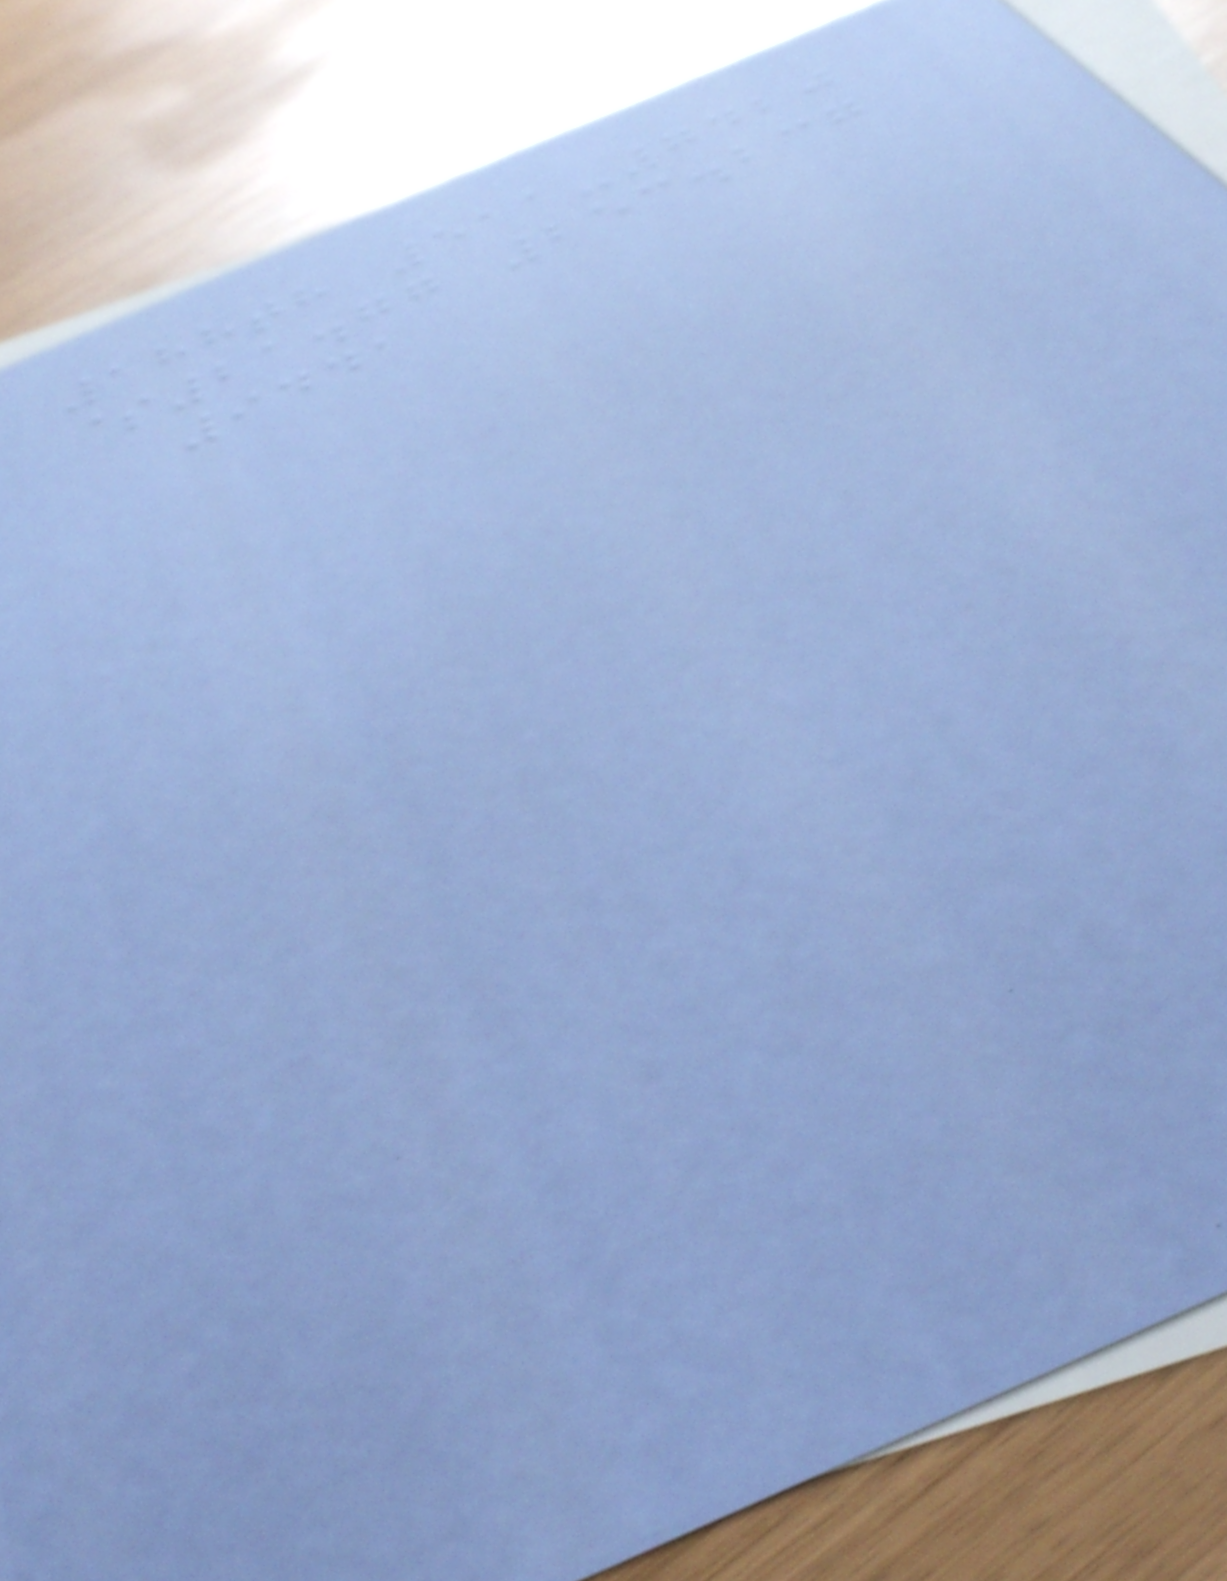188th 511-7420
$21.77 253.237
9441
